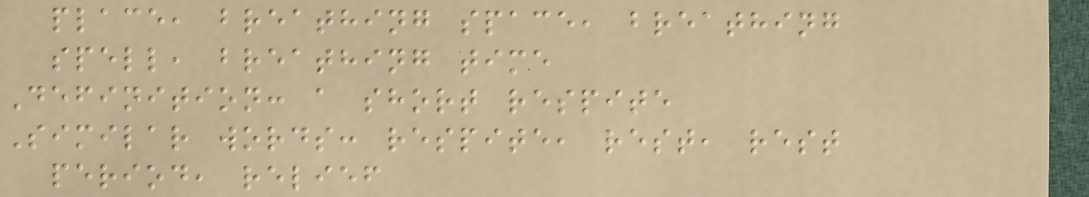place, breathing space, breathing
spell, breathing time
Definition: a short respite
Similar words: respite, rest, rest
period, relief
